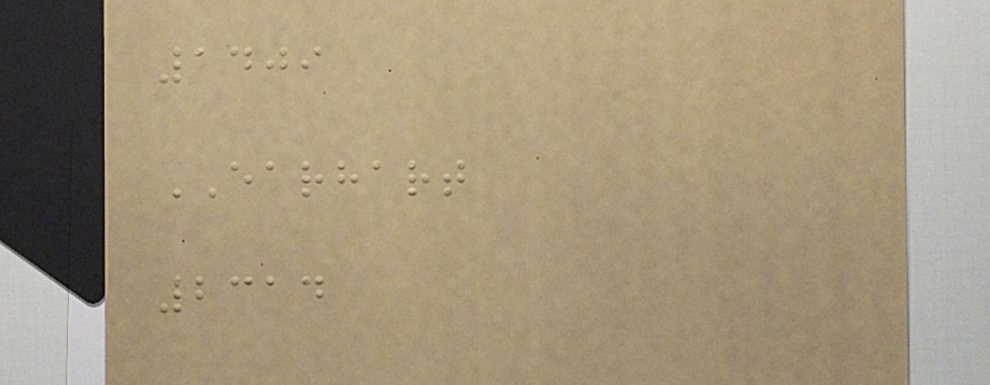1409
EARHART
2314
